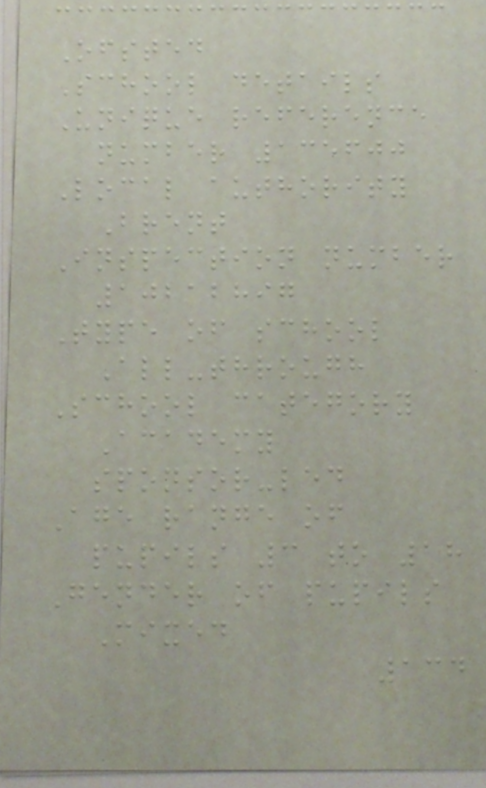Ofsted
School details
Unique reference
number 135600
Local authority
Brent
Inspection number
10212897
Type of school
All-through
School category
Academy
sponsor-led
Age range of
pupils 3 to 18
Gender of pupils
Mixed
134
